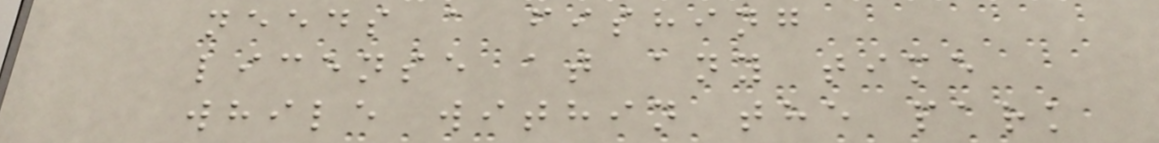needs a fishing
license at any time
while within the park
